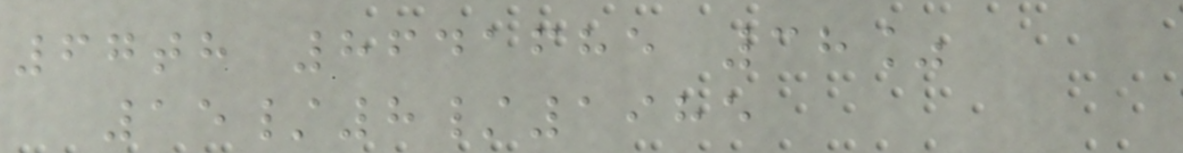67th 8641685 38%
15/8/1985
